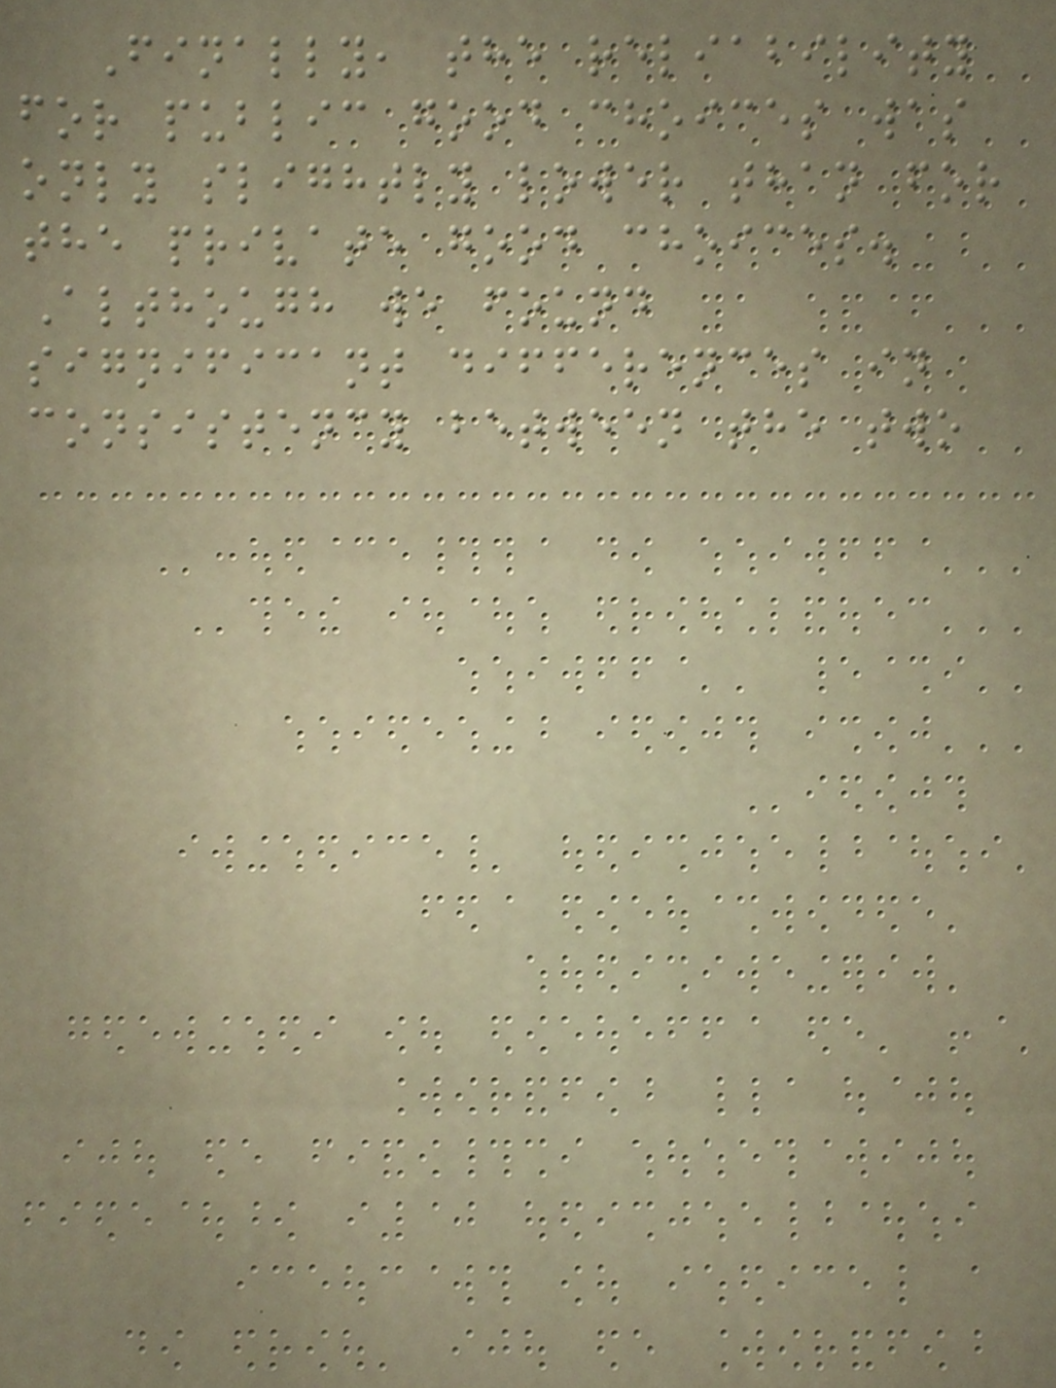Finally, the reliability
for public good choices was
only slightly lower than for
the private good choices.
Although we found
significant differences in
consistency between the two
